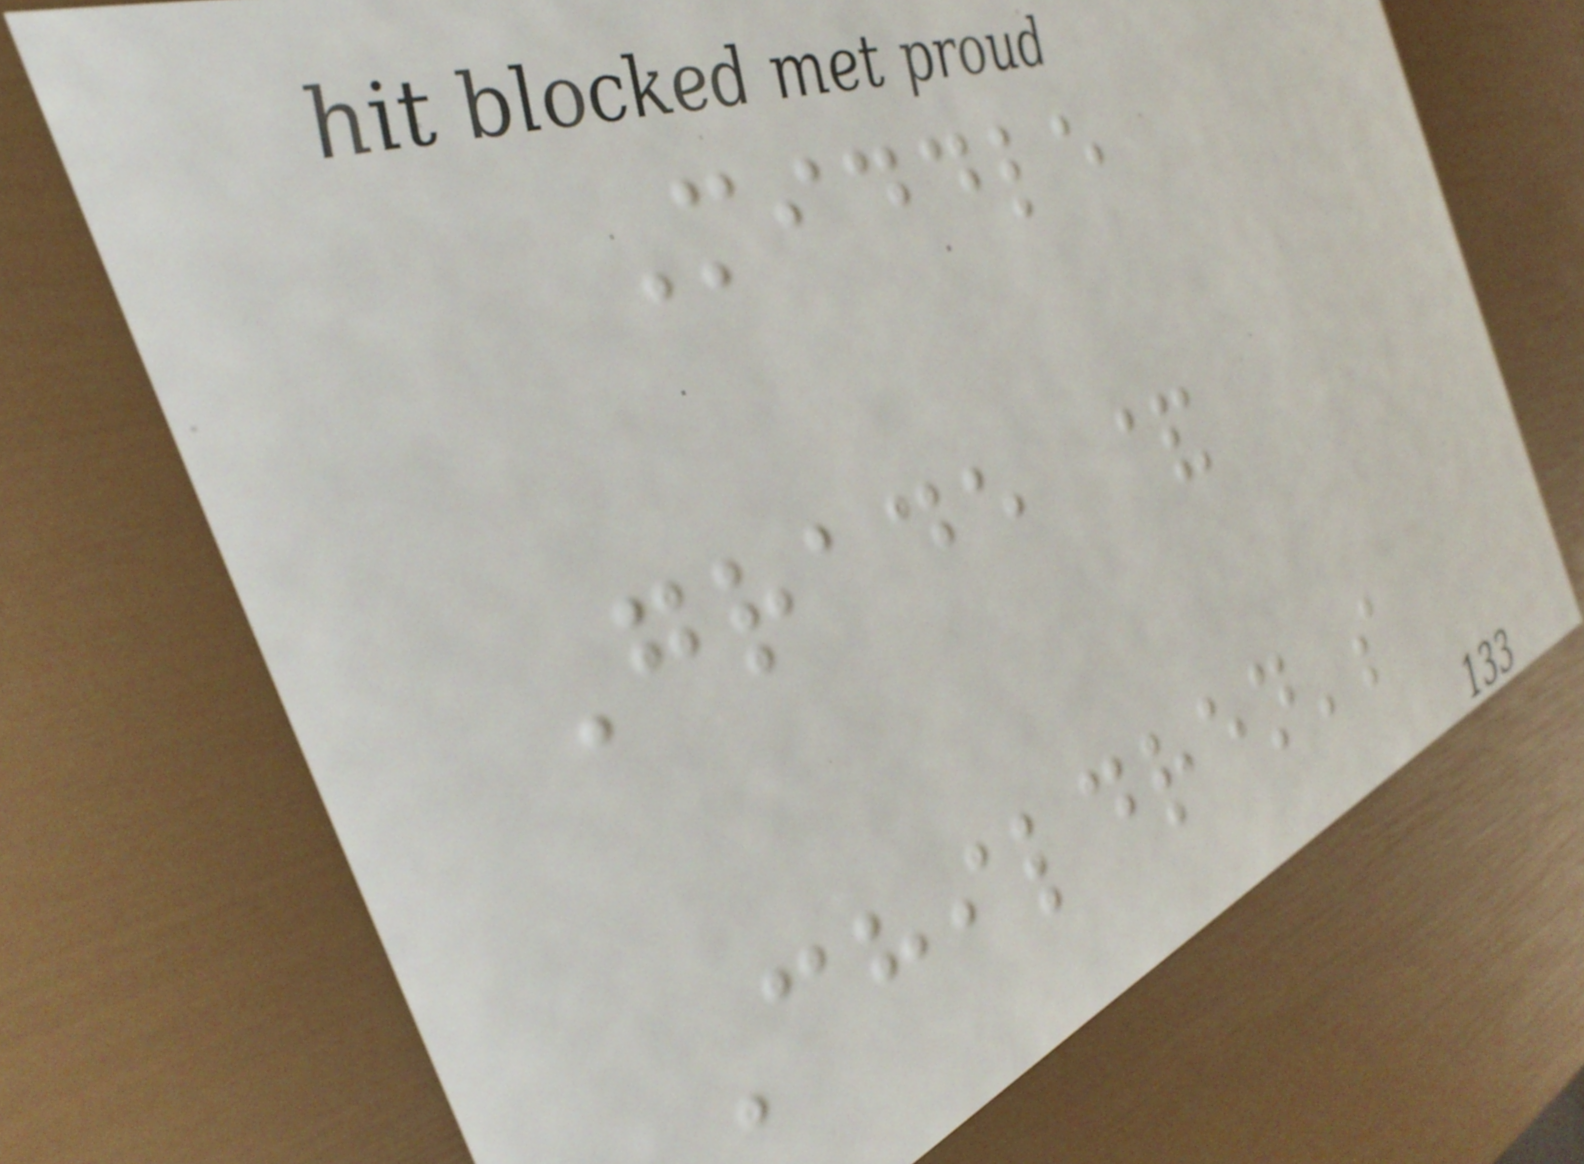Middle
Grade &
Children's
